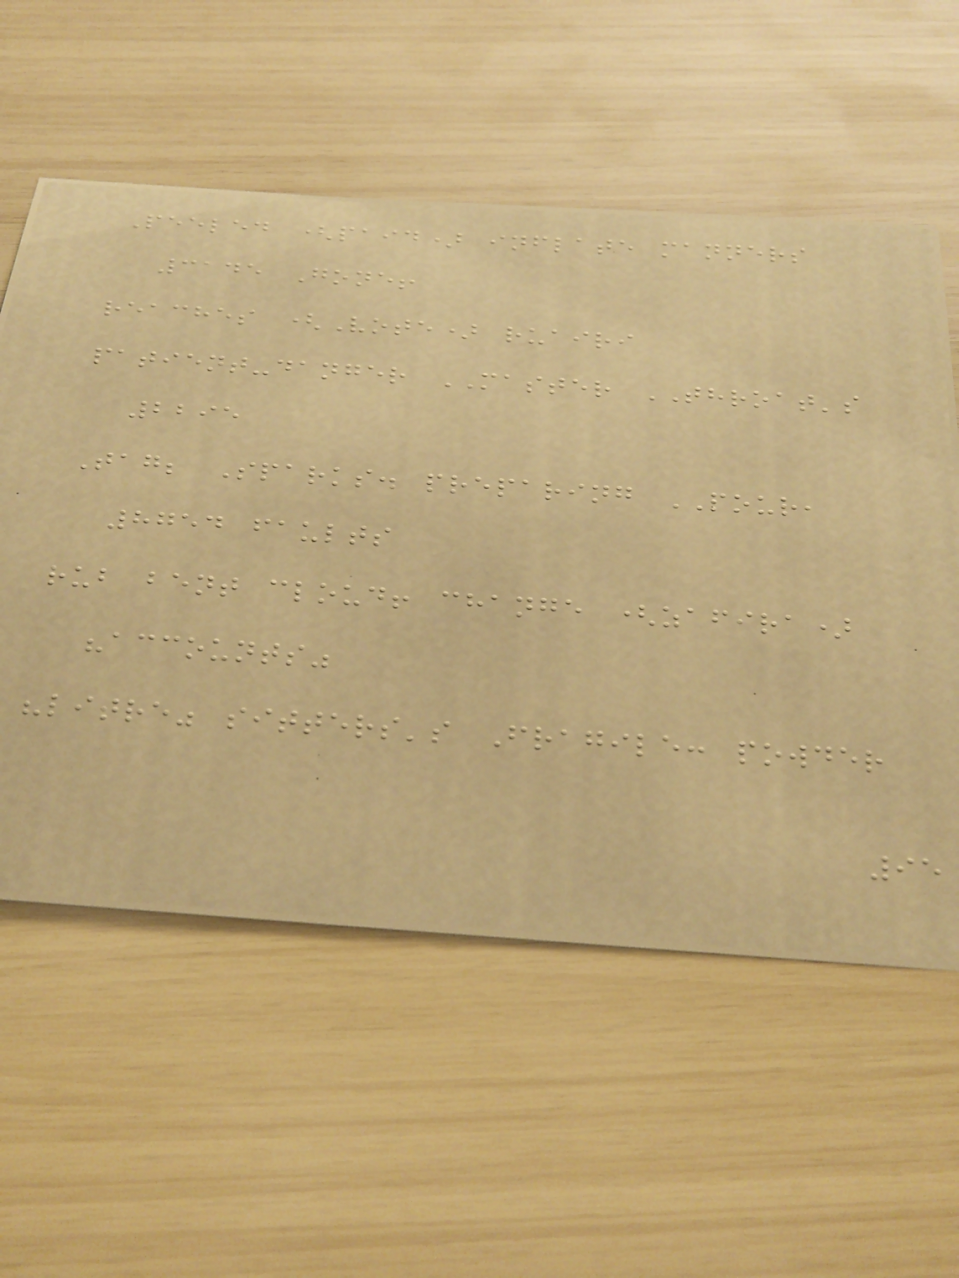Peeled (paid) inflate manners
3145 Gone!
reaches (Vote) ruairi
patient-danger MASTER THROAT's
2295
Tag; Sparks. preparing POUR,
8754 faults
rub bent cloud! change (zafira)
"accounts"
"litre" sitters's Fragile: powder
95
